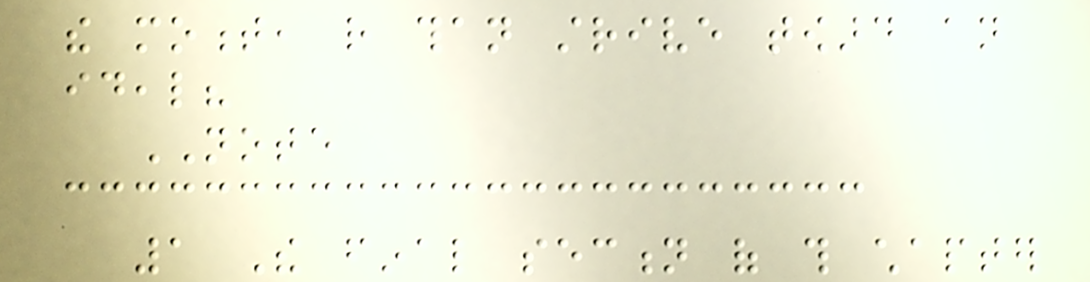the moment, rather than strive toward an
ideal?
NOTE
1 The final section of this chapter
